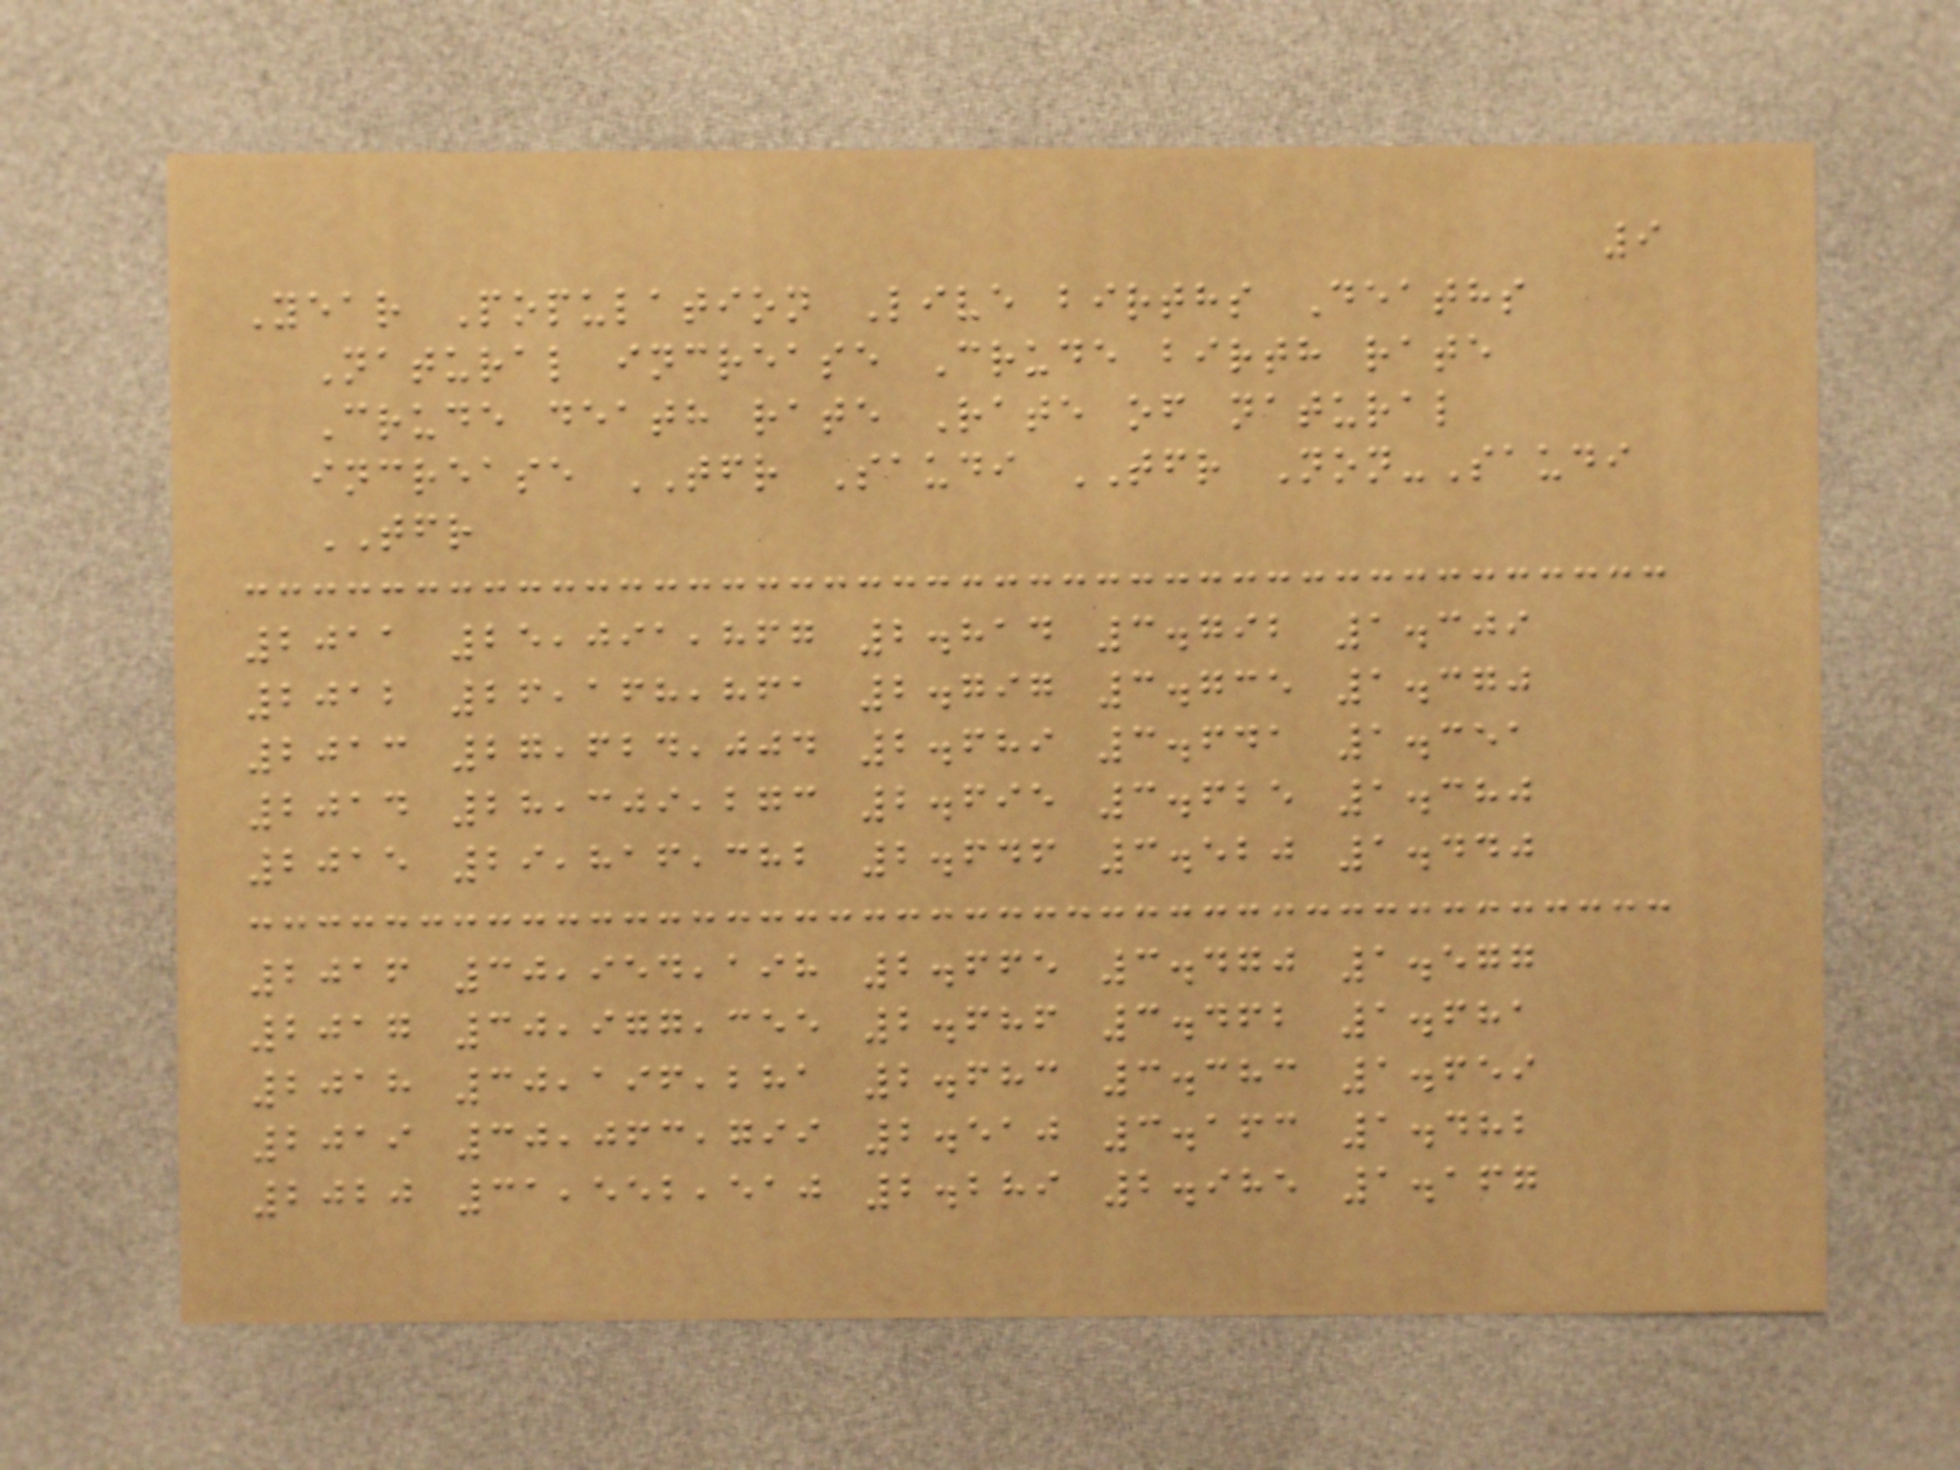9
Year Population Live births Deaths
Natural increase Crude birth rate
Crude death rate Rate of natural
increase TFR Saudi TFR Non-Saudi
TFR
2011 25,091,867 2.814 3.792 1.309
2012 26,168,861 2.797 3.735 1.370
2013 27,624,004 2.689 3.641 1.351
2014 28,309,273 2.695 3.625 1.380
2015 29,816,382 2.646 3.520 1.440
2016 30,954,198 2.665 3.470 1.577
2017 30,977,355 2.686 3.462 1.681
2018 30,196,281 2.683 3.383 1.659
2019 30,063,799 2.510 3.163 1.482
2020 31,552,510 2.289 2.985 1.167
